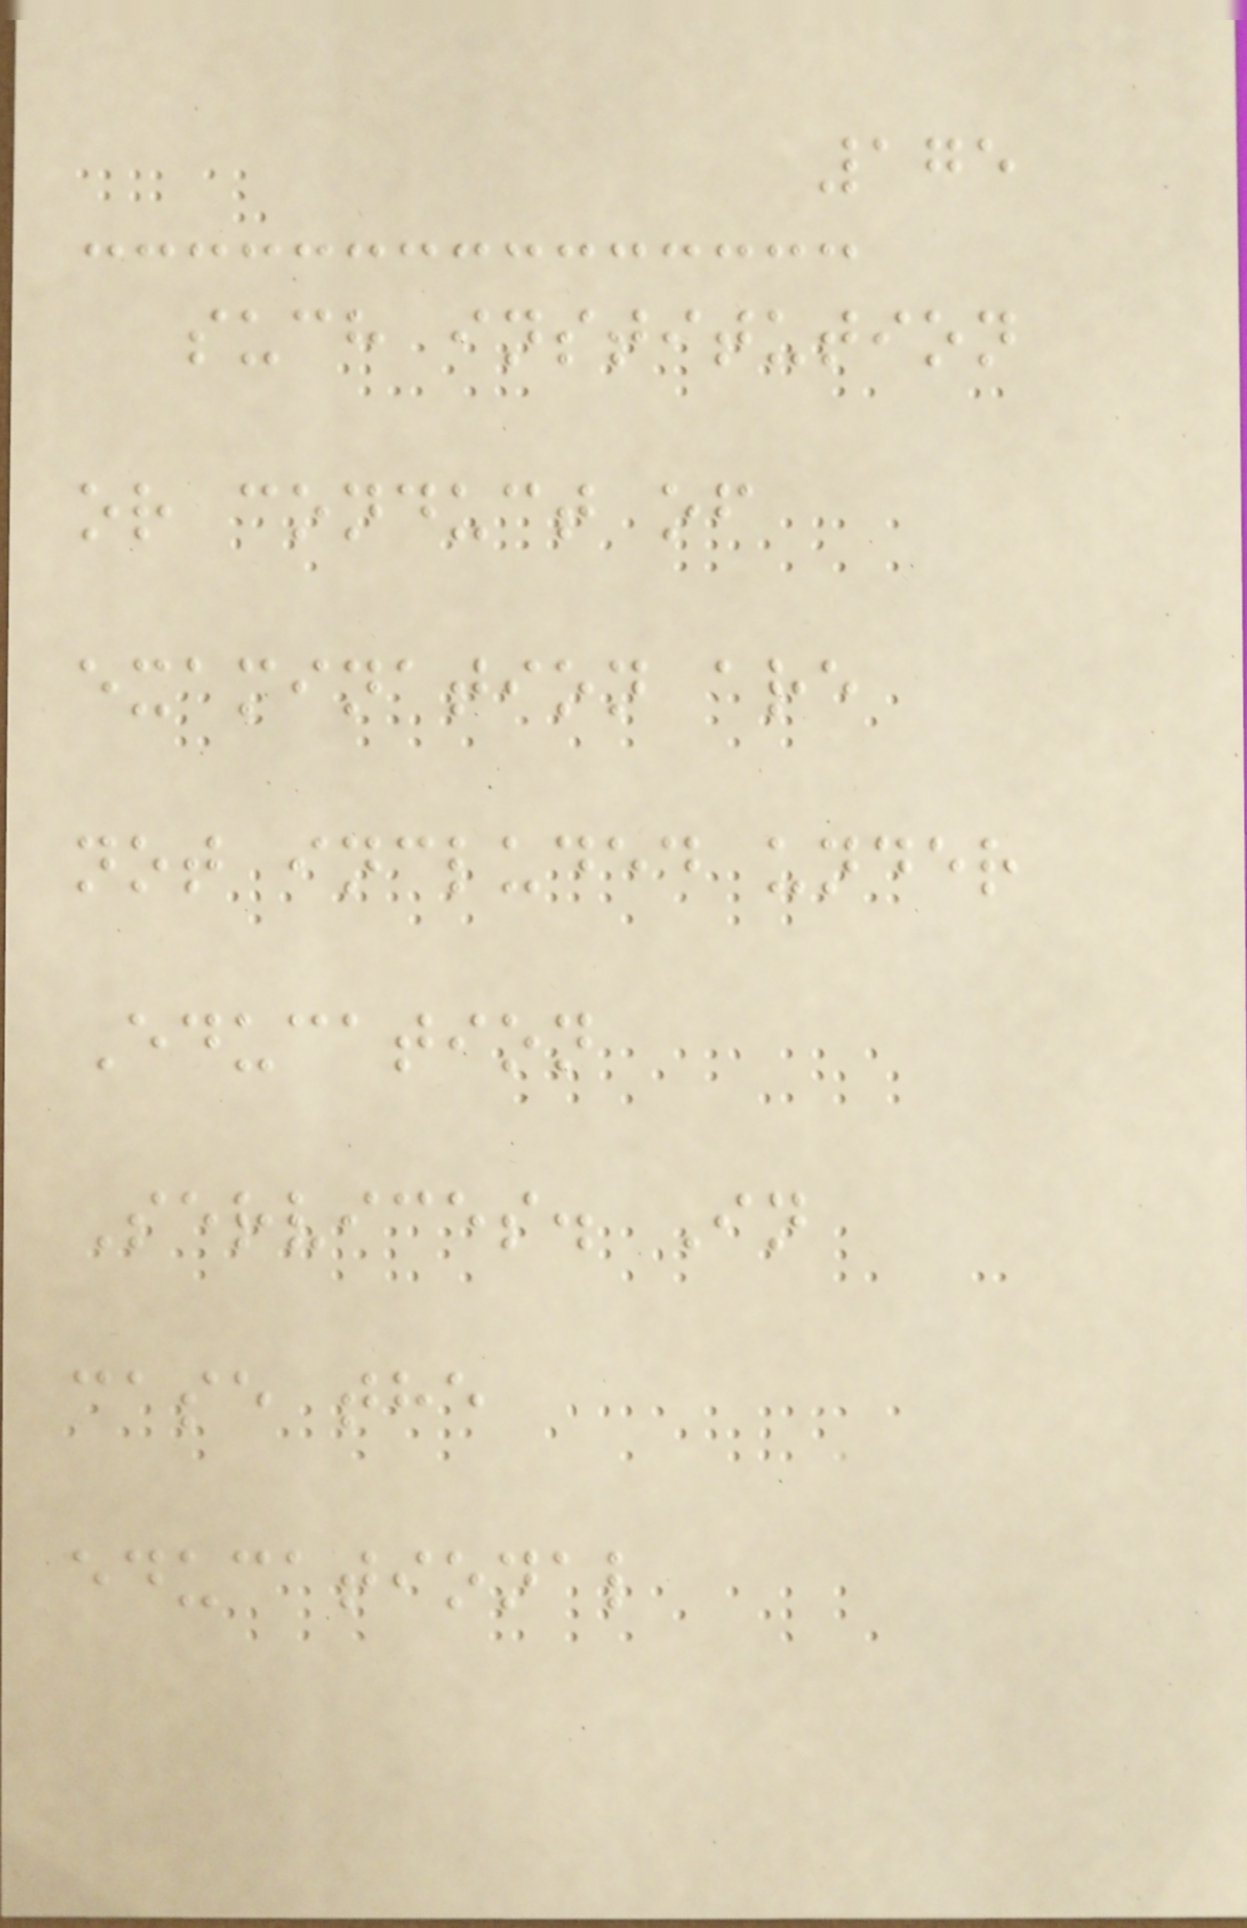175
such institution
or conduct of
examination are
not included under
Education
Services. In
case the
educational
